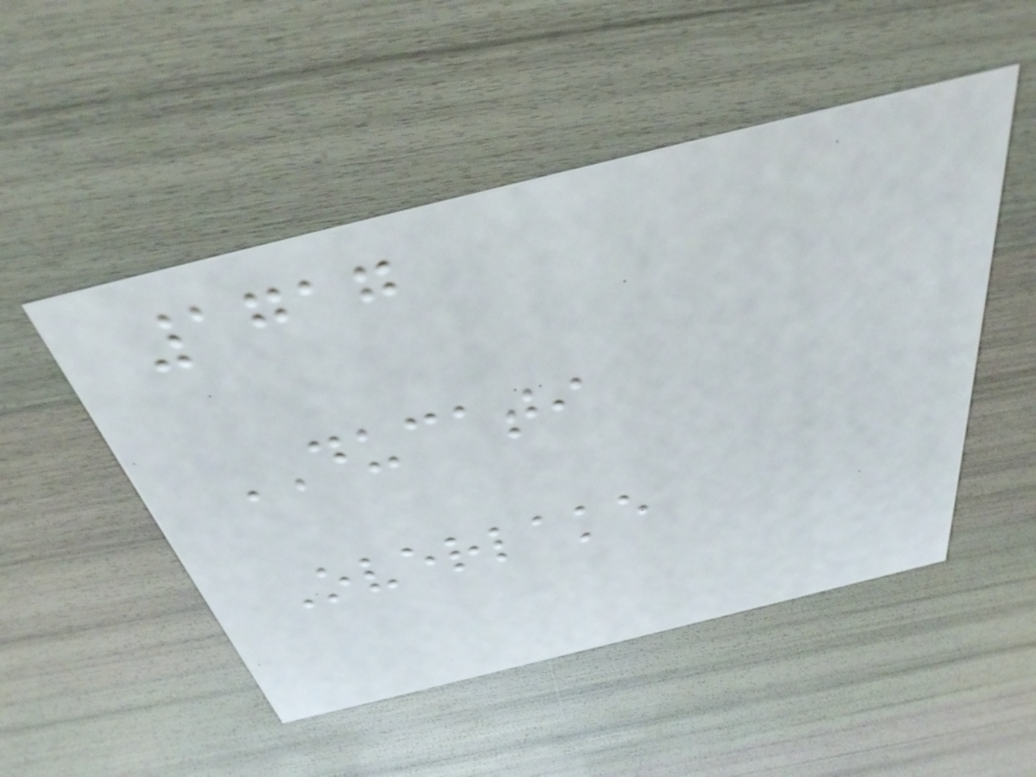1717
DUCATI
Overlake
